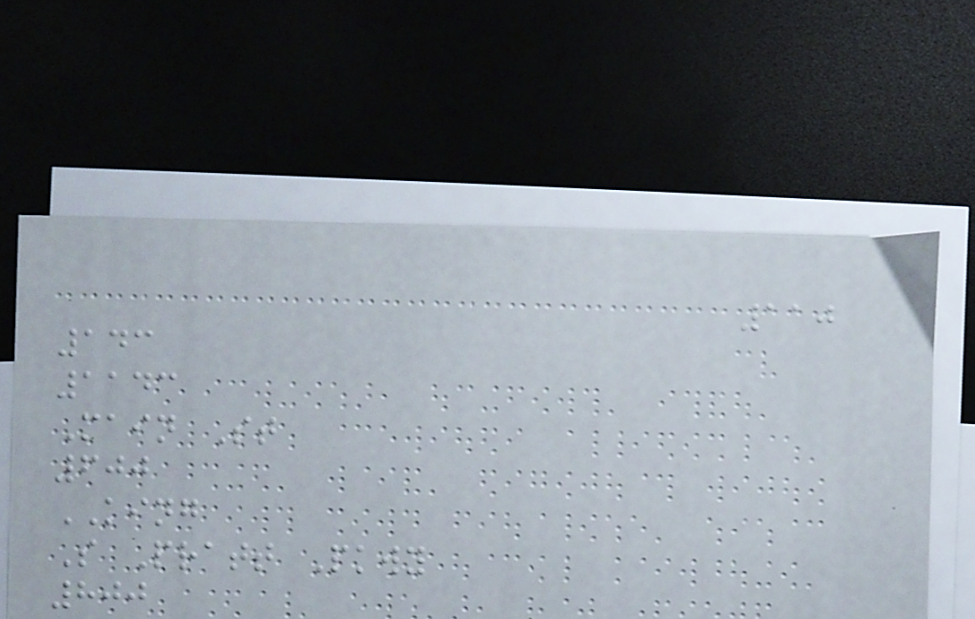110
143
1143
Main St
600
KING
S Pratt Pkwy
800
